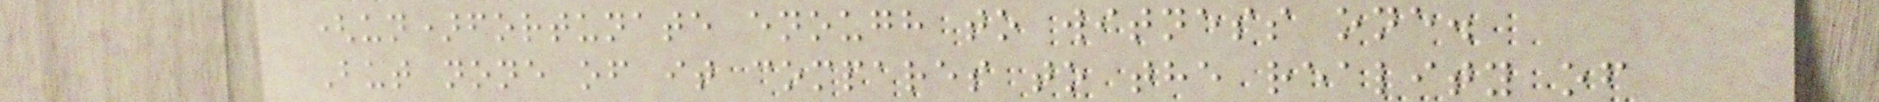(un)fortunate enough to witness one.
But none of it compares to the reality of
